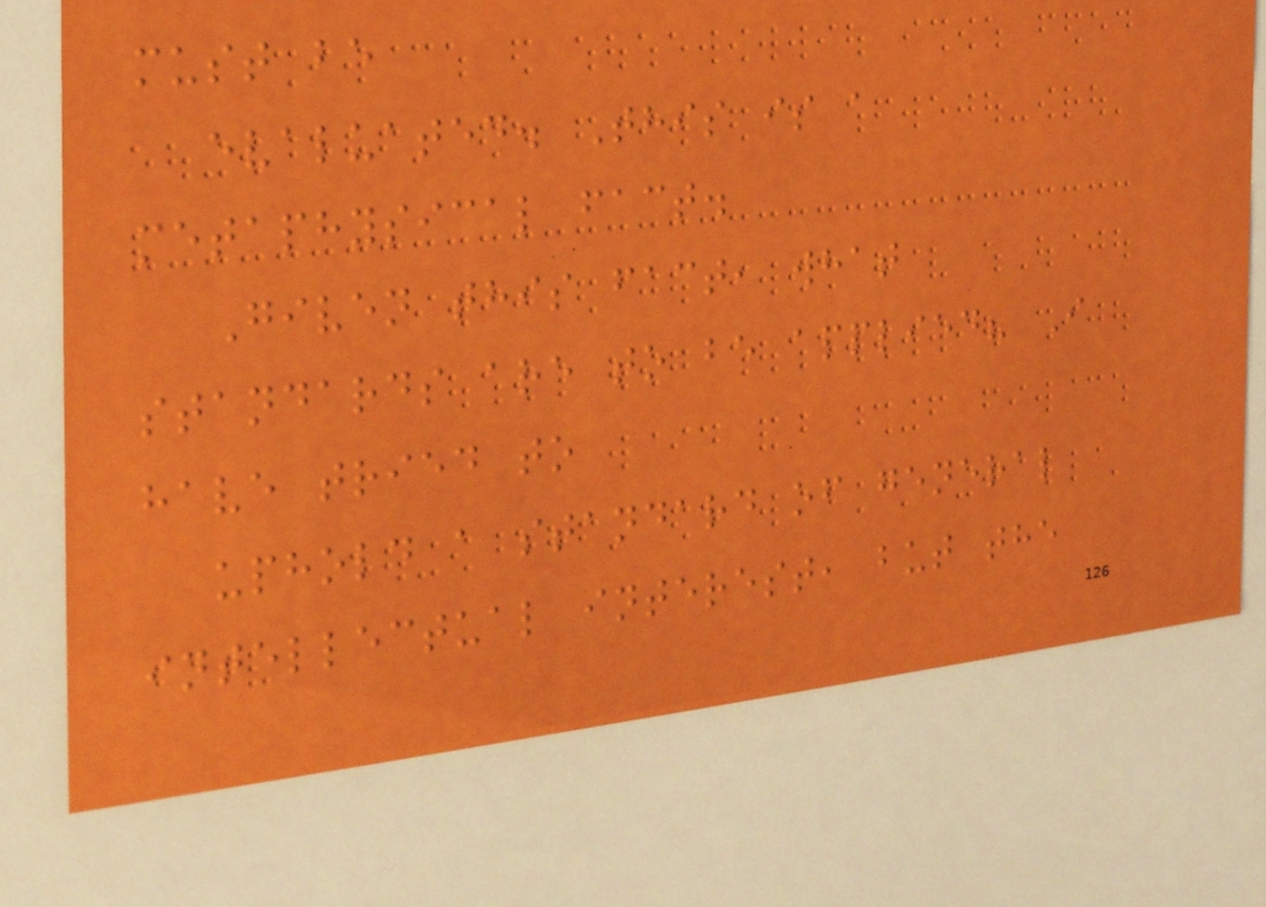must be
evaluated. This is a
metaphysical fact.
Given this fact, what
standards are to be applied? I
have tried to
uphold a standard of general
intellectual interest, but the
